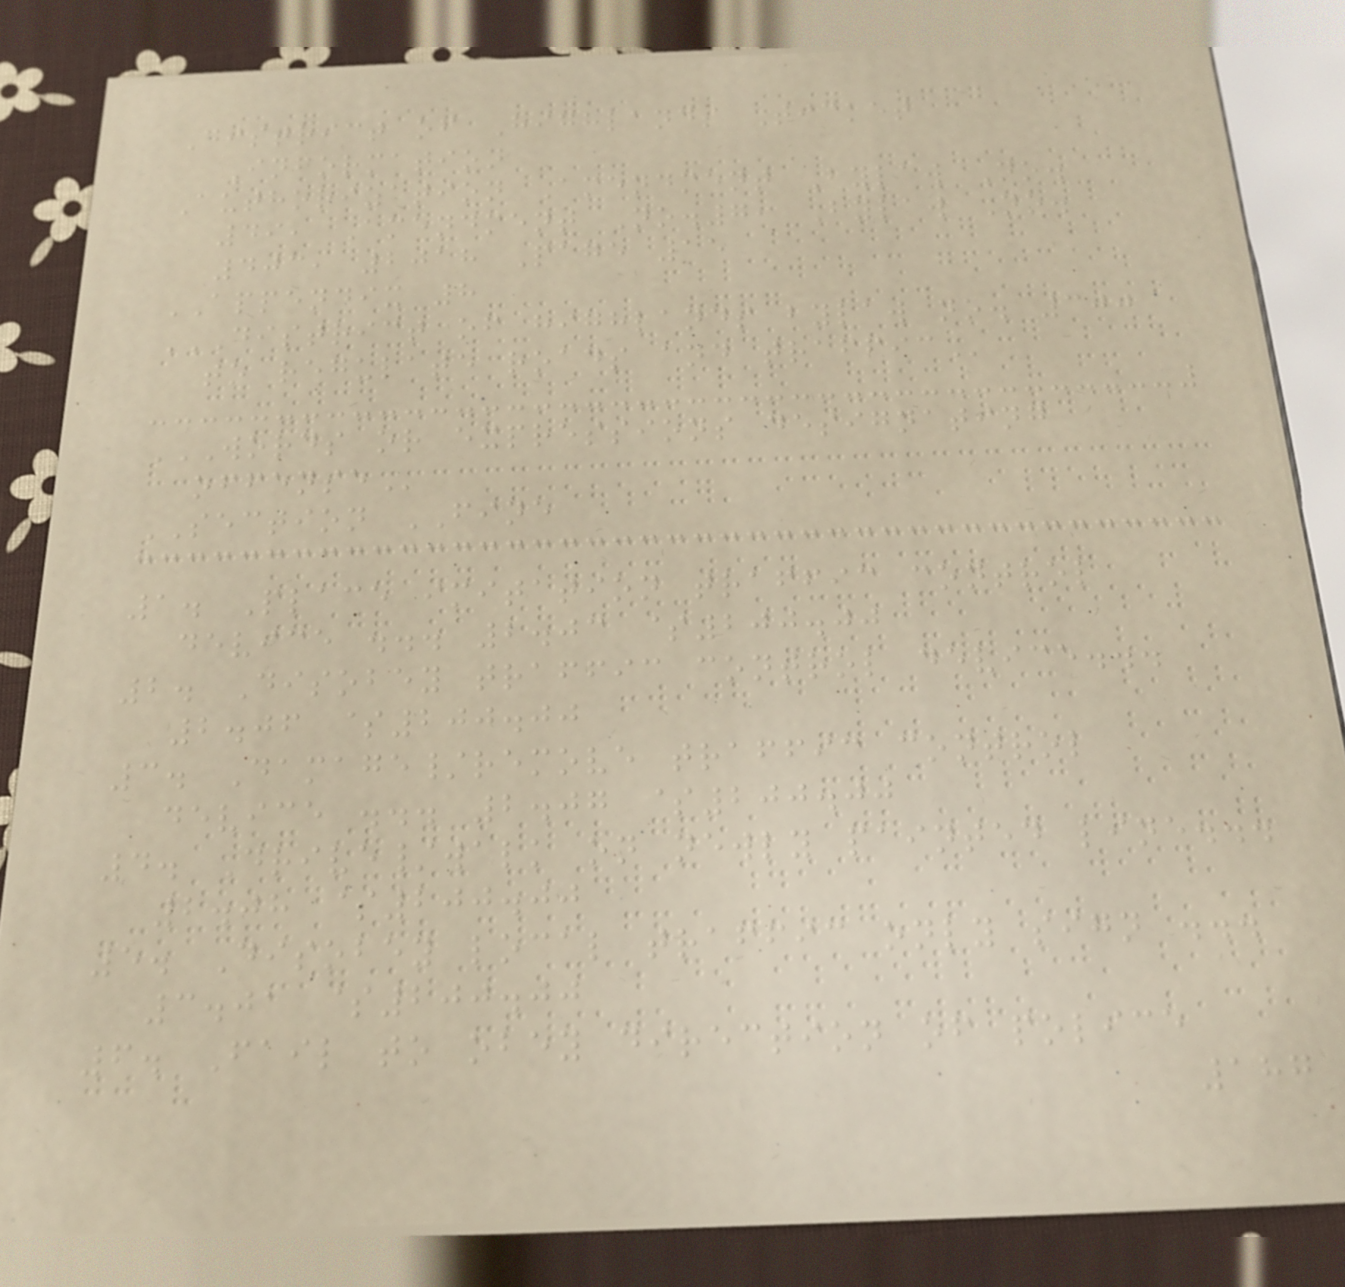District of Highlands Ticket
Information
Authorization Amendment Bylaw No.
49, Amendment No.7, Bylaw No.
403, 2018 Page 15
APPENDIX 8
DISTRICT OF HIGHLANDS BYLAW NO. 300
TO REGULATE ROADS AND TRAFFIC
WORDS OR EXPRESSIONS DESIGNATING
OFFENSE
SECTION FINE
1. Place imitation traffic control
device ... 2.03 $200.00
2. Disobey traffic control device...
2.06 $200.00
3. Damage/remove traffic control
device ... 2.07 $200.00
4. Drive/walk on newly painted line...
2.08 $200.00
5. Disobey local traffic only sign ...
3.01 $200.00
6. Fail to obey direction of police
187
